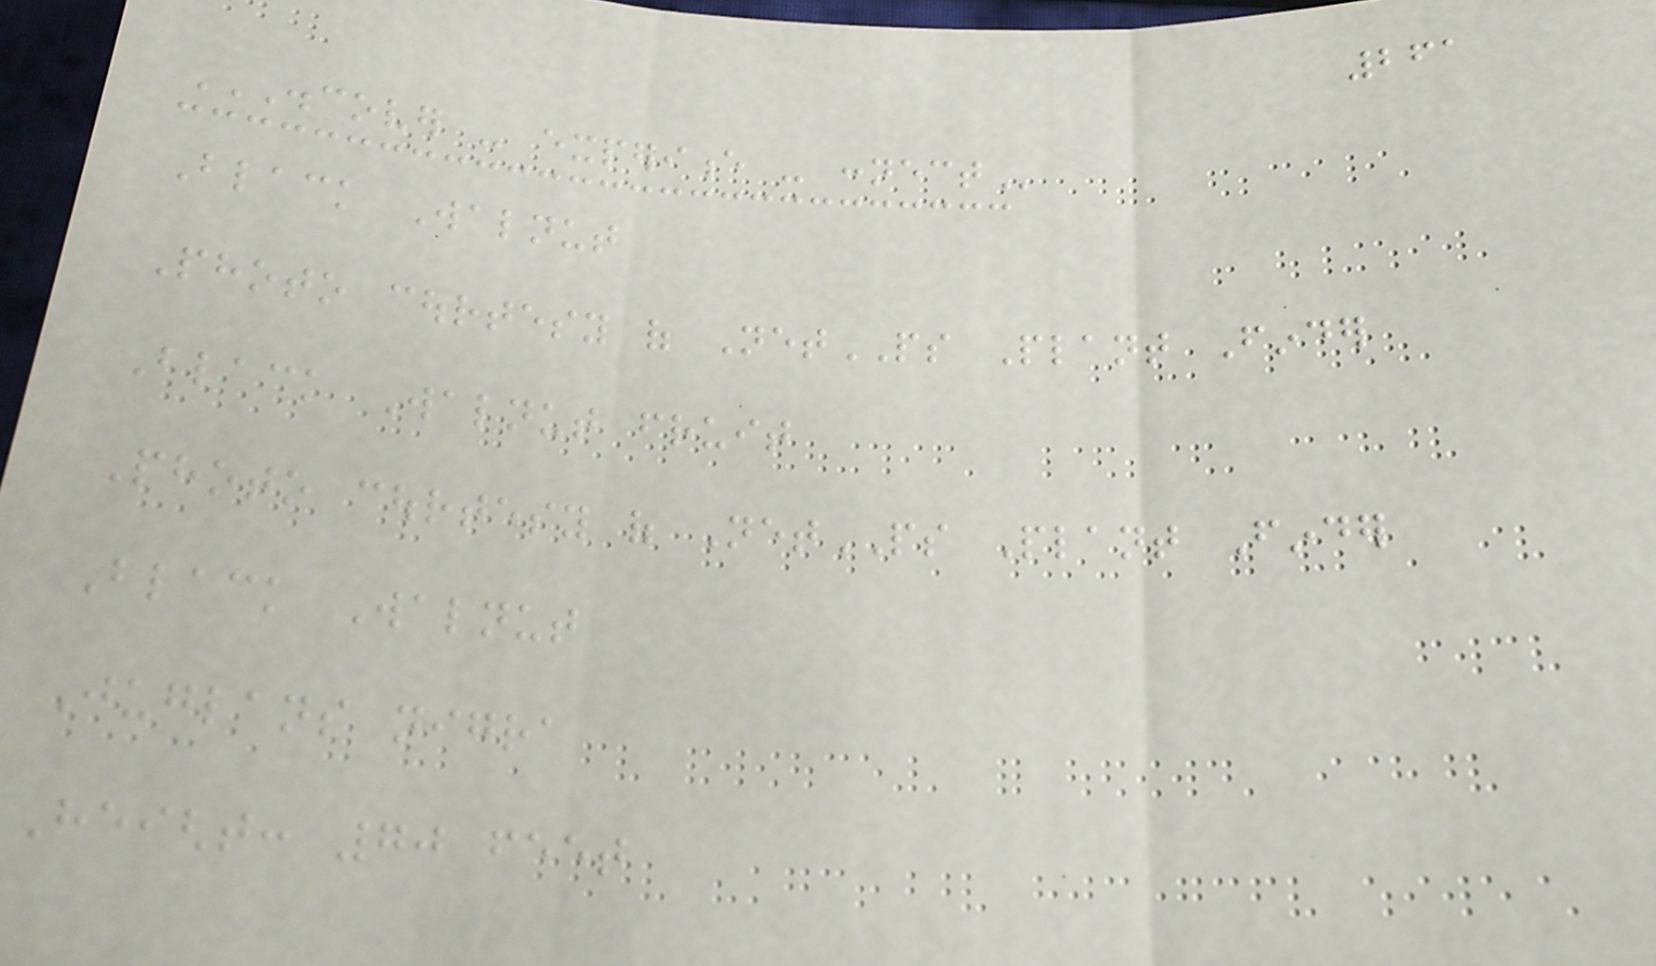261
DISCOVER - EXPERIENCE - CONNECT
Black Walnut
Photo courtesy of NetPS Plant Finder
Black Walnut fruit
Photo courtesy of NetPS Plant Finder
Black Walnut
Juglans nigra
Height: 70 feet
